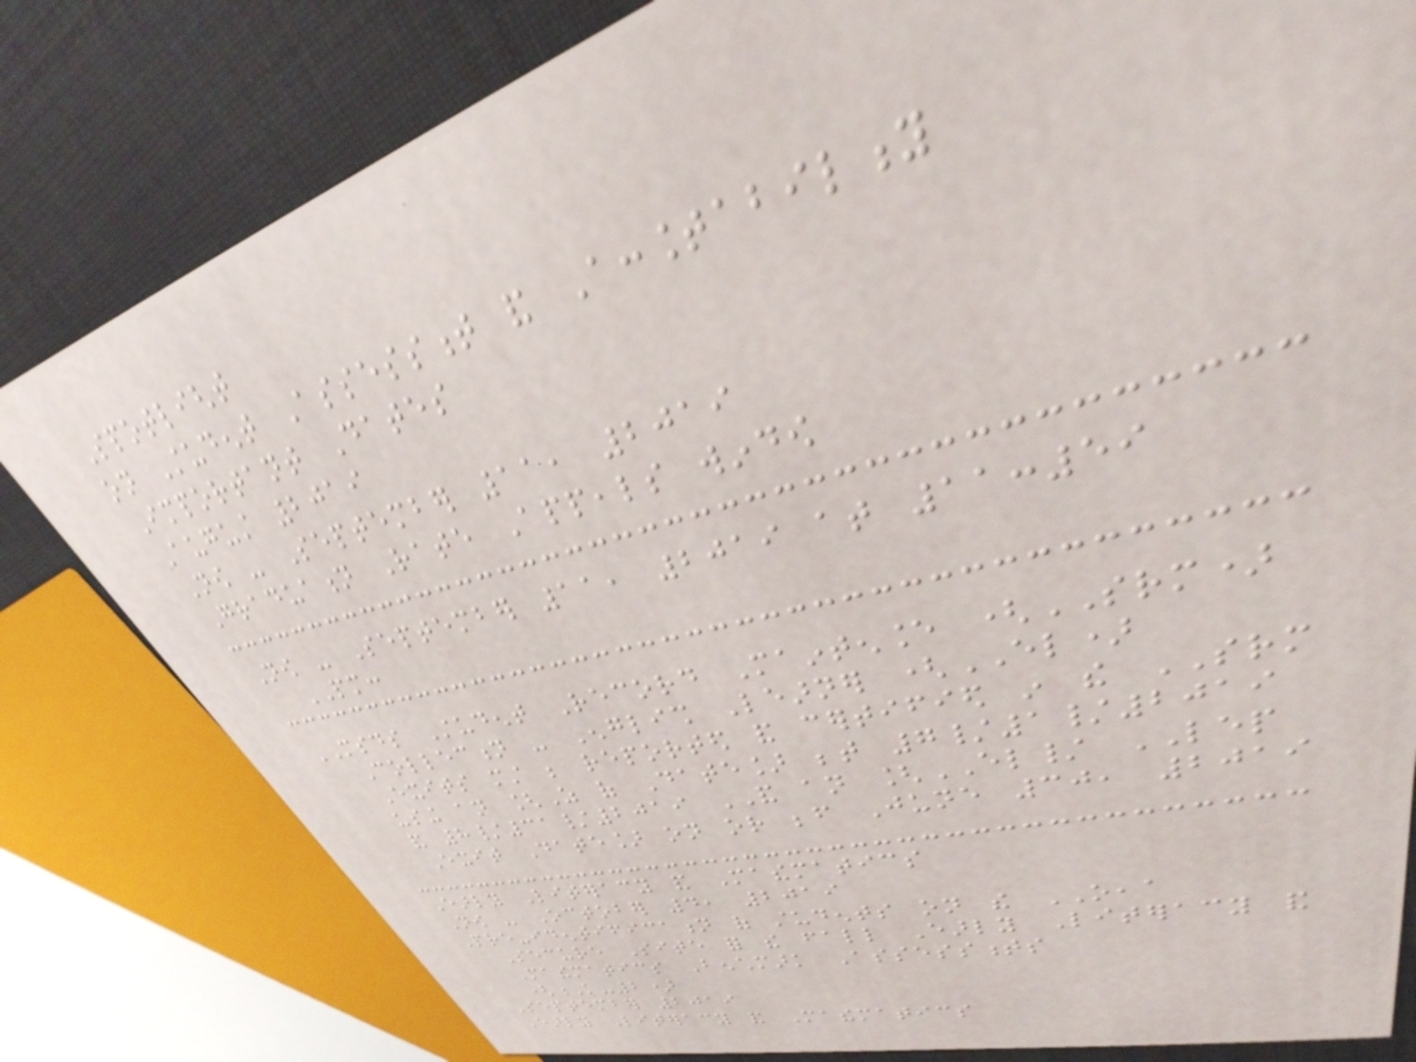Spotlight
on Student Assessment and Accountability
Important Dates
August 2019
Now - September 11, 2019
Graduation Rate Appeals window
Now - September 11, 2019 at 11:59
PM:
MSDS Student Record Maintenance (SRM)
Collection - English Learner (EL)
Exits must be reported and certified in the SRM
using an [As of Date] between 7/1/2019
and 8/31/2019 AND an [EL/ LEP
Exit Date] on or before June 30, 2019
Early Literacy and Mathematics
Now - October 4, 2019
Pre-identification of students on the OEAA
Secure Site for the fall Early Literacy and
Mathematics Benchmark Assessments
(K-2)
September 2019
Early Literacy and Mathematics
